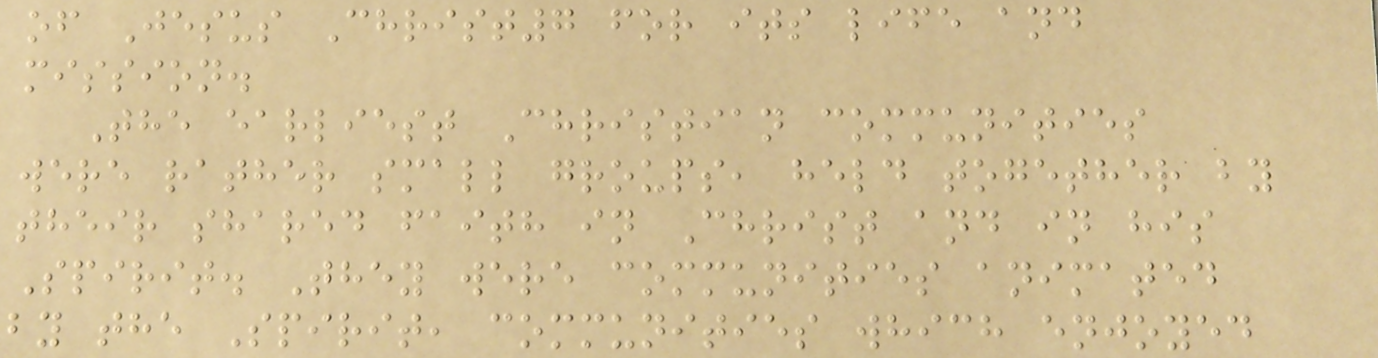of Jesus Christ7 for its life and
mission.
The earliest Christian communities
were rather small groups, held together by
their shared faith in Christ and in his
Spirit. They were communities animated
by the Spirit, communities which enjoyed
